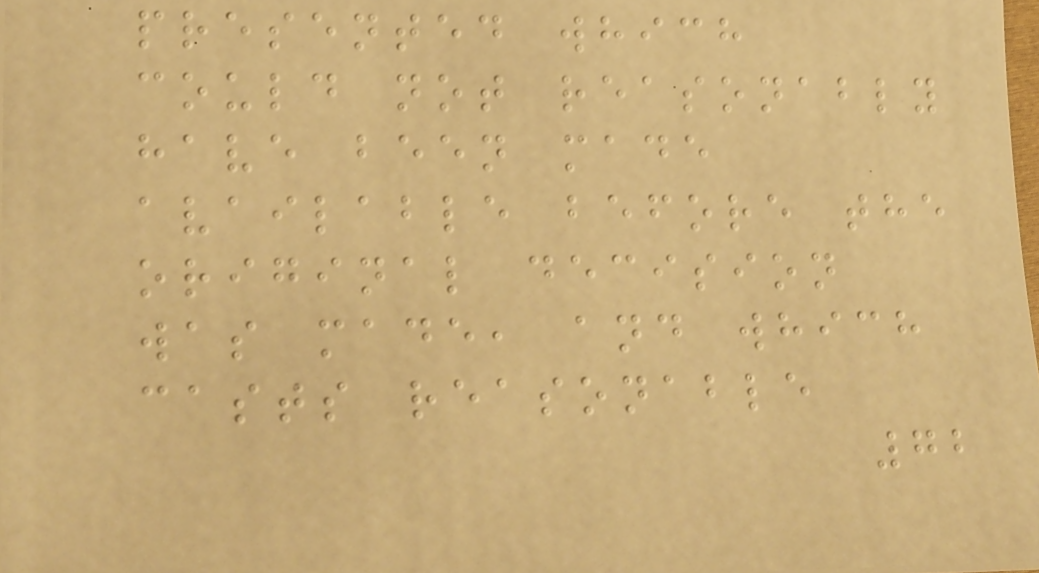presented which
could not reasonably
have been made
available before the
original decision
was made, and which
casts reasonable
72
